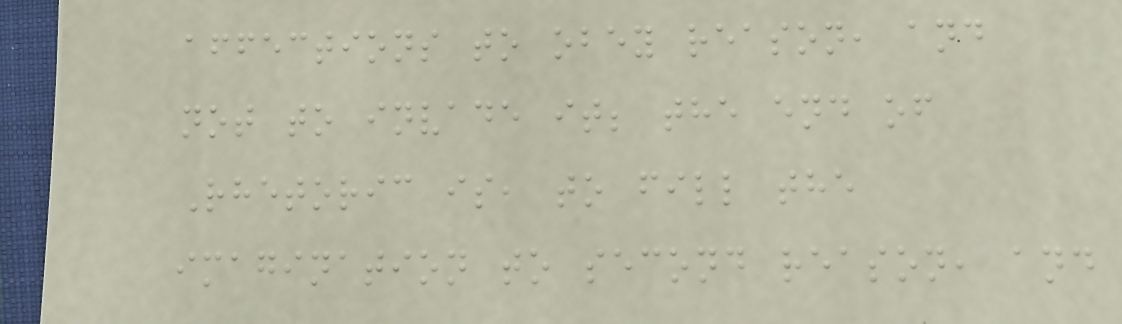affections to obey reason, and
not to invade it; the end of
Rhetoric is, to fill the
imagination to second reason, and
